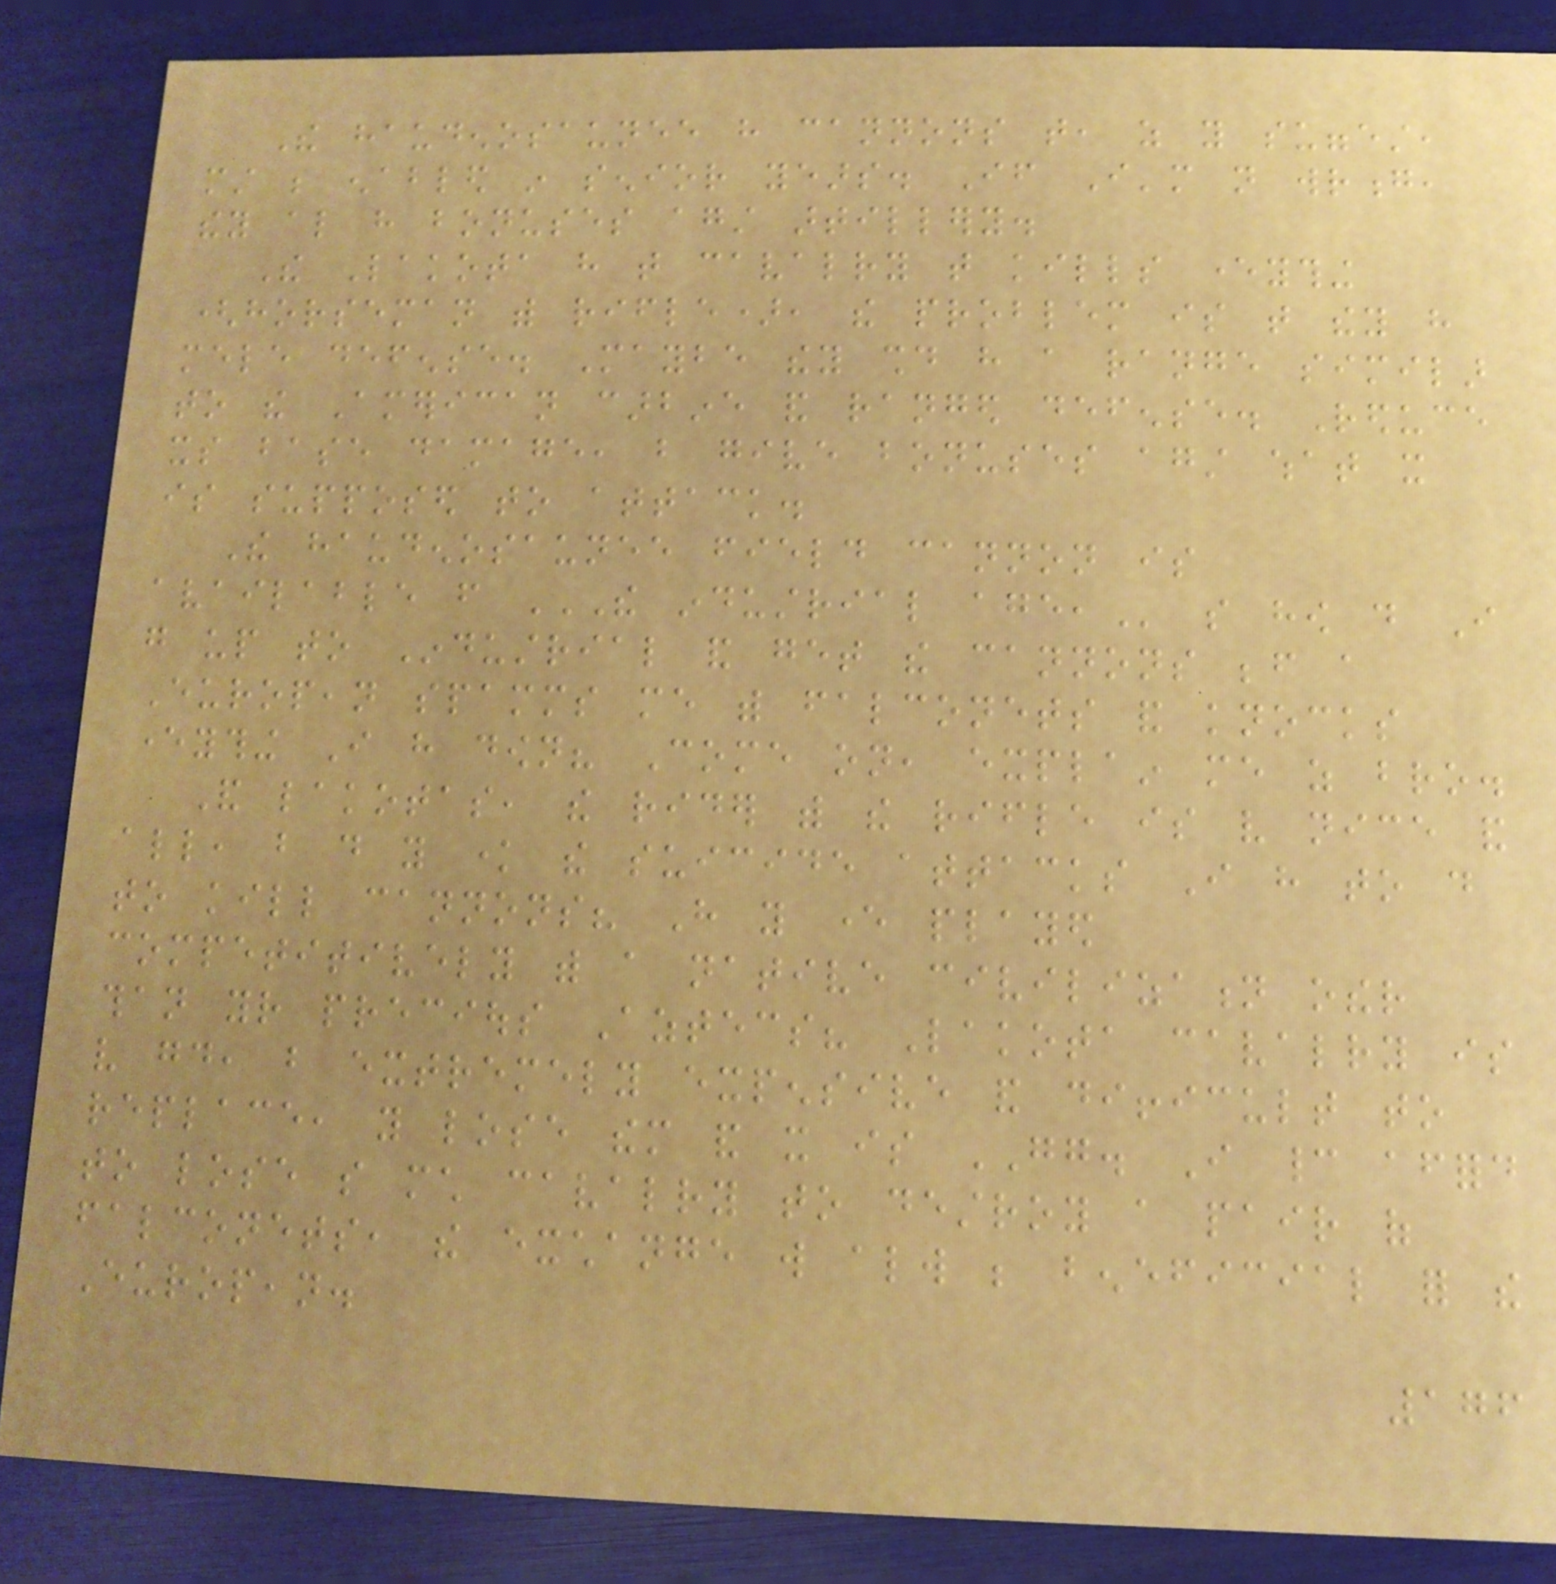The haudenosaunee have cannons that, as you suggest,
must be enabled in senior years. If I'm not wrong,
they also have bonuses against artillery.
The Lakota have that cavalry that kills everything
(horseman with rifle), the problem is that they have
mele defense. Maybe they should have a range similar
to the American carbine and ranged defense. Reduce
its base damage, but give bonuses against what it
is supposed to attack.
The haudenosaunee field cannon is
available from THE INDUSTRIAL AGE, so how do I
go up to Industrial and get the cannons before a
European spamms me with falconets and knocks
everything I have down? Come on, explain me as bro.
And lakotas, the rider with the rifle is very nice and
all, but do you know the suicide attacks I have to do
to kill cannons? Have you ever played
competitively with a native civilization other
than your precious Aztecs? Lakota cavalry is
very good, but extremely expensive and difficult to
replace, you lose them and it is GG. I cannot afford
to lose so much cavalry to destroy a pair of
falconets, the exchange will always be beneficial for the
European.
176
